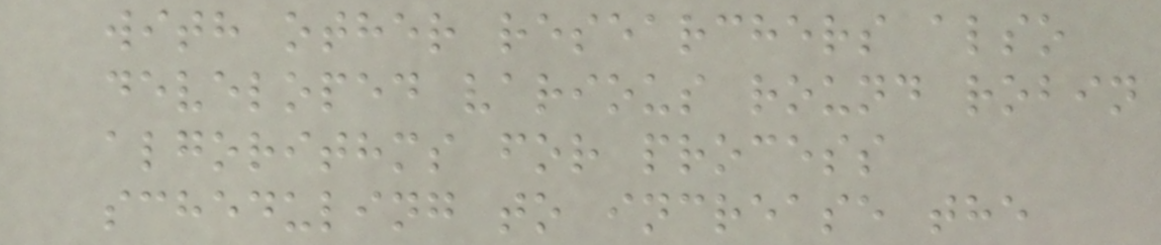with other researchers also
developed various round robin
algorithms for process
scheduling to increase the
